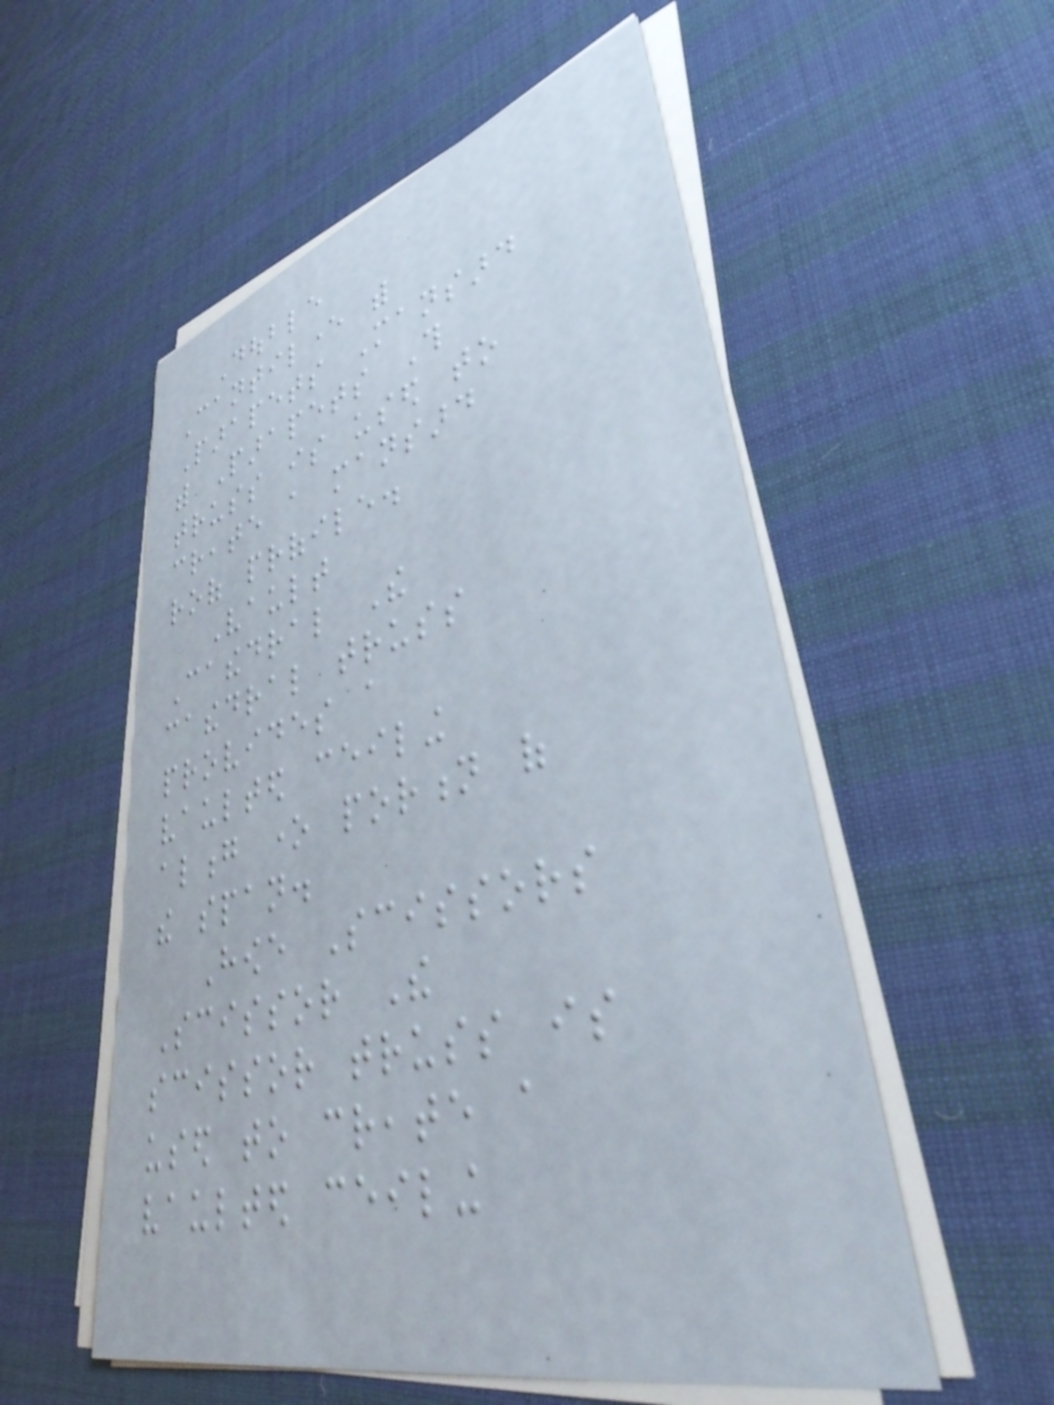Double
Cantilever with
Parapets Mansard
with Parapets This
truss is used to
create a mansard
roof profile.
Vault
Cathedral The
cathedral truss
provides a
vaulted ceiling
along one portion of
the span.
Howe Scissors
Scissor The
scissor truss is
used to create a
vaulted ceiling
